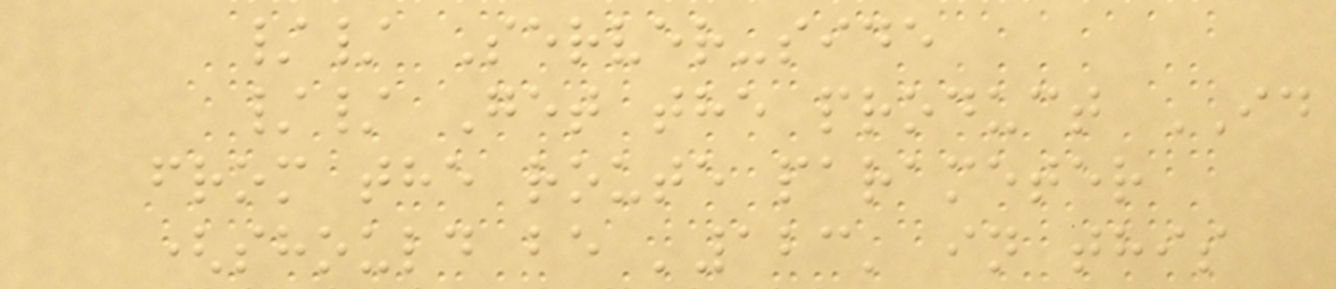// Server-side
// Get the product ID
from the route parameter
(should be '123' in this
